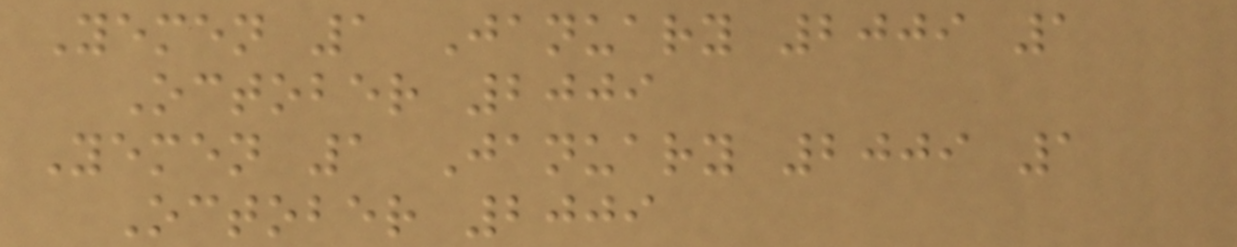Yemen 1 January 2009 1
October 2009
Yemen 1 January 2009 1
October 2009
